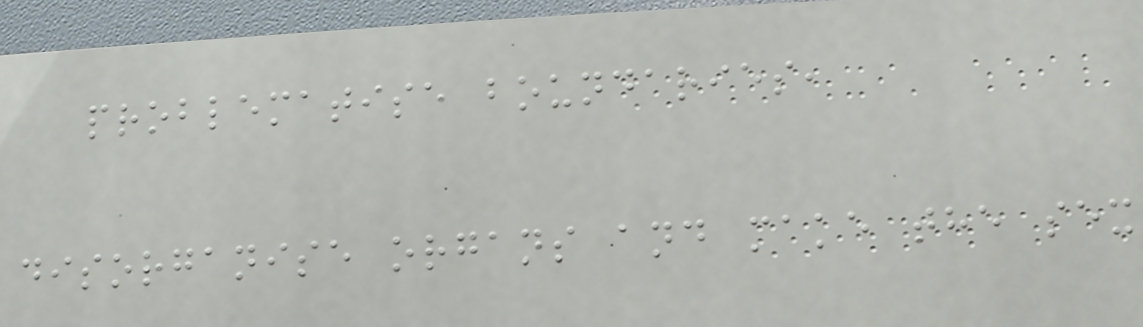problematise boundaries,
disorganise organs and make the sex
